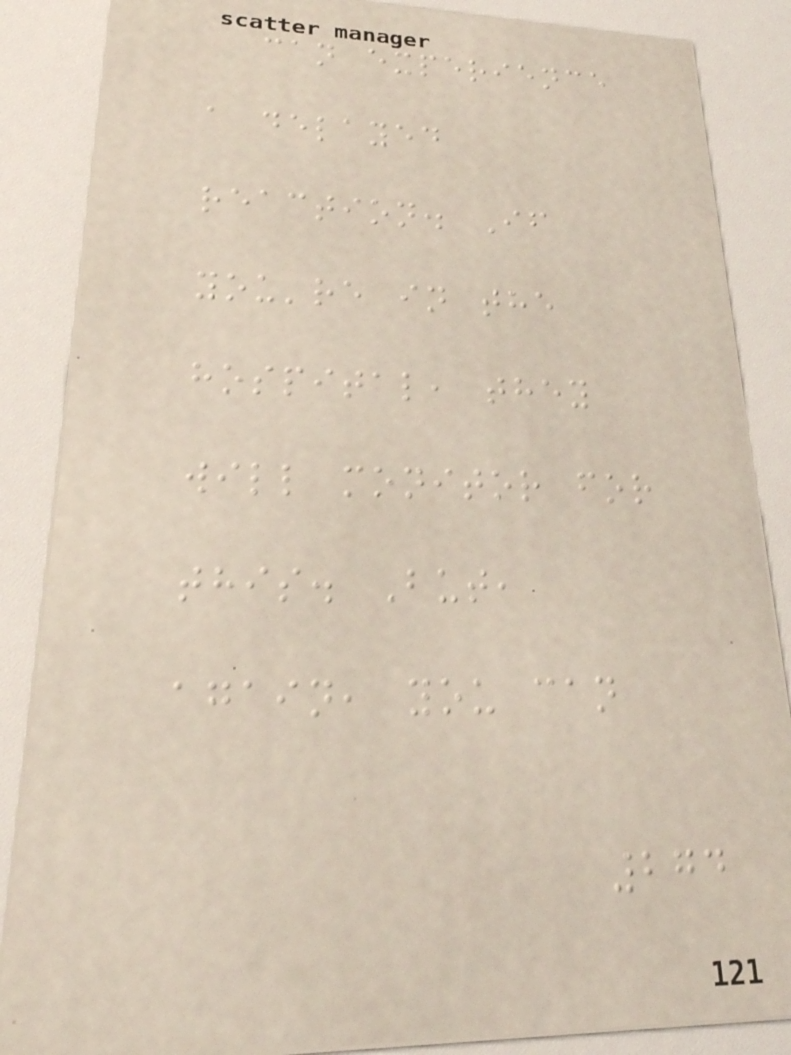can experience
a delayed
reaction. If
you're in the
hospital, they
will monitor for
this. But,
again, you can
274
